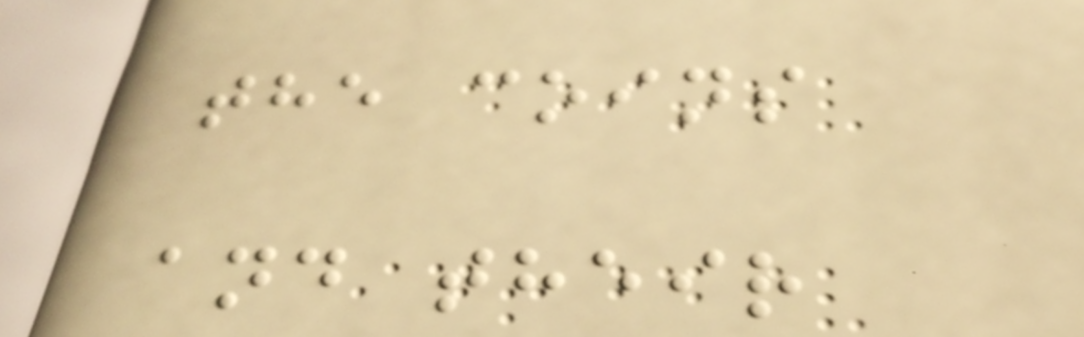the coins
and their
